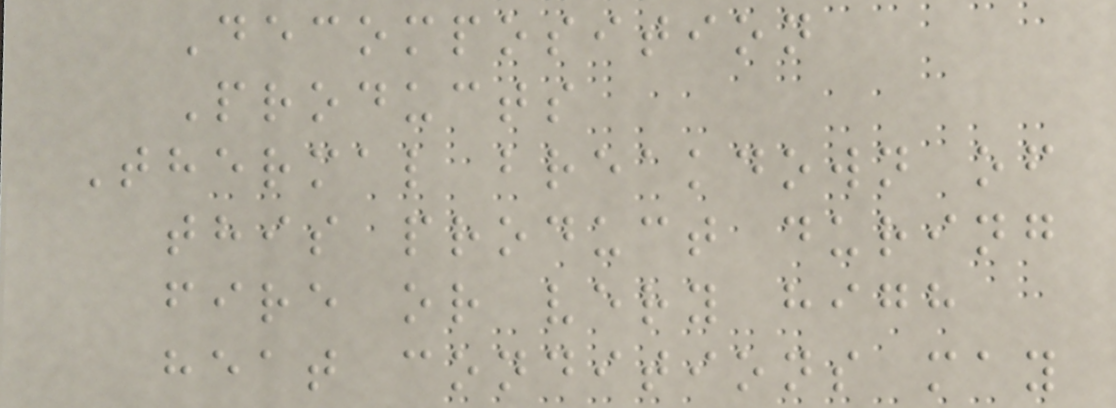Decomposition
Products
Thermal breakdown of
this product during
fire or very high
heat conditions may
